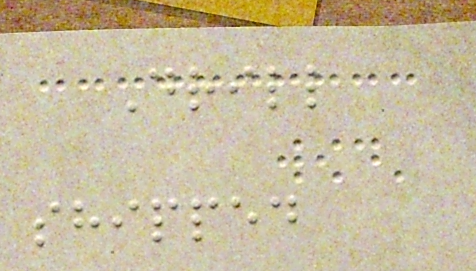Drill
shipped
